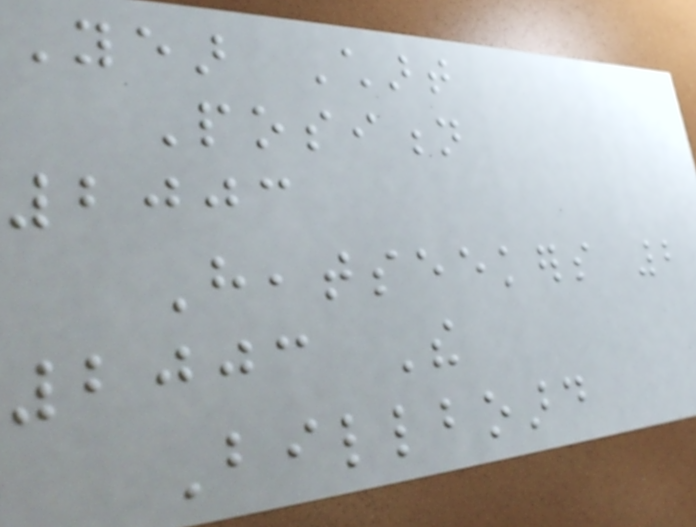Year Chart
Position
2003
Heatseekers 2
2003 The
Billboard
